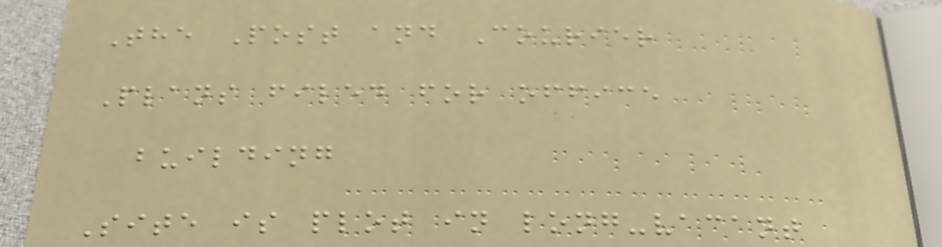The Post and Courier
Plans filed for office
building
Site is plot in long-vacant
